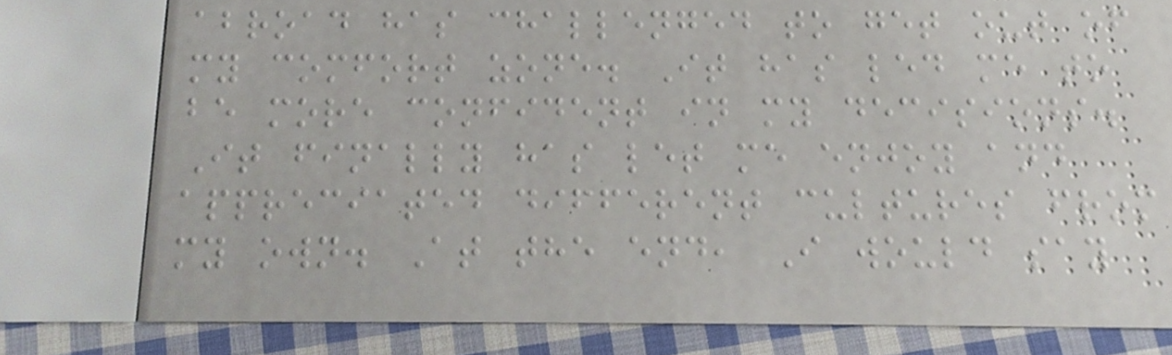abroad has challenged to get out of
my comfort zone. It has led me to
be more confident in my decisions.
It finally has let me enjoy and
appreciated different cultures from
my own. At the end, I would say
